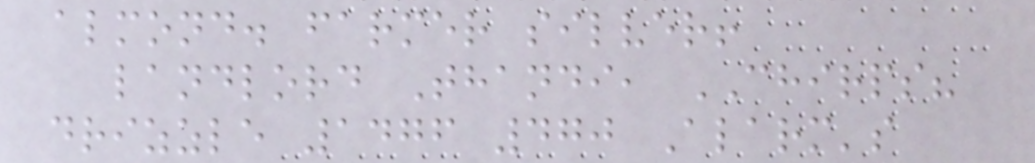almond. farmer silver!
landlord Thandi, CHIRPS?
drizzle 1476 470 Alarm's
